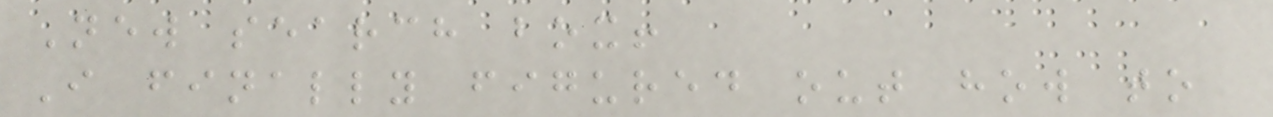New search box!
I finally figured out how to
